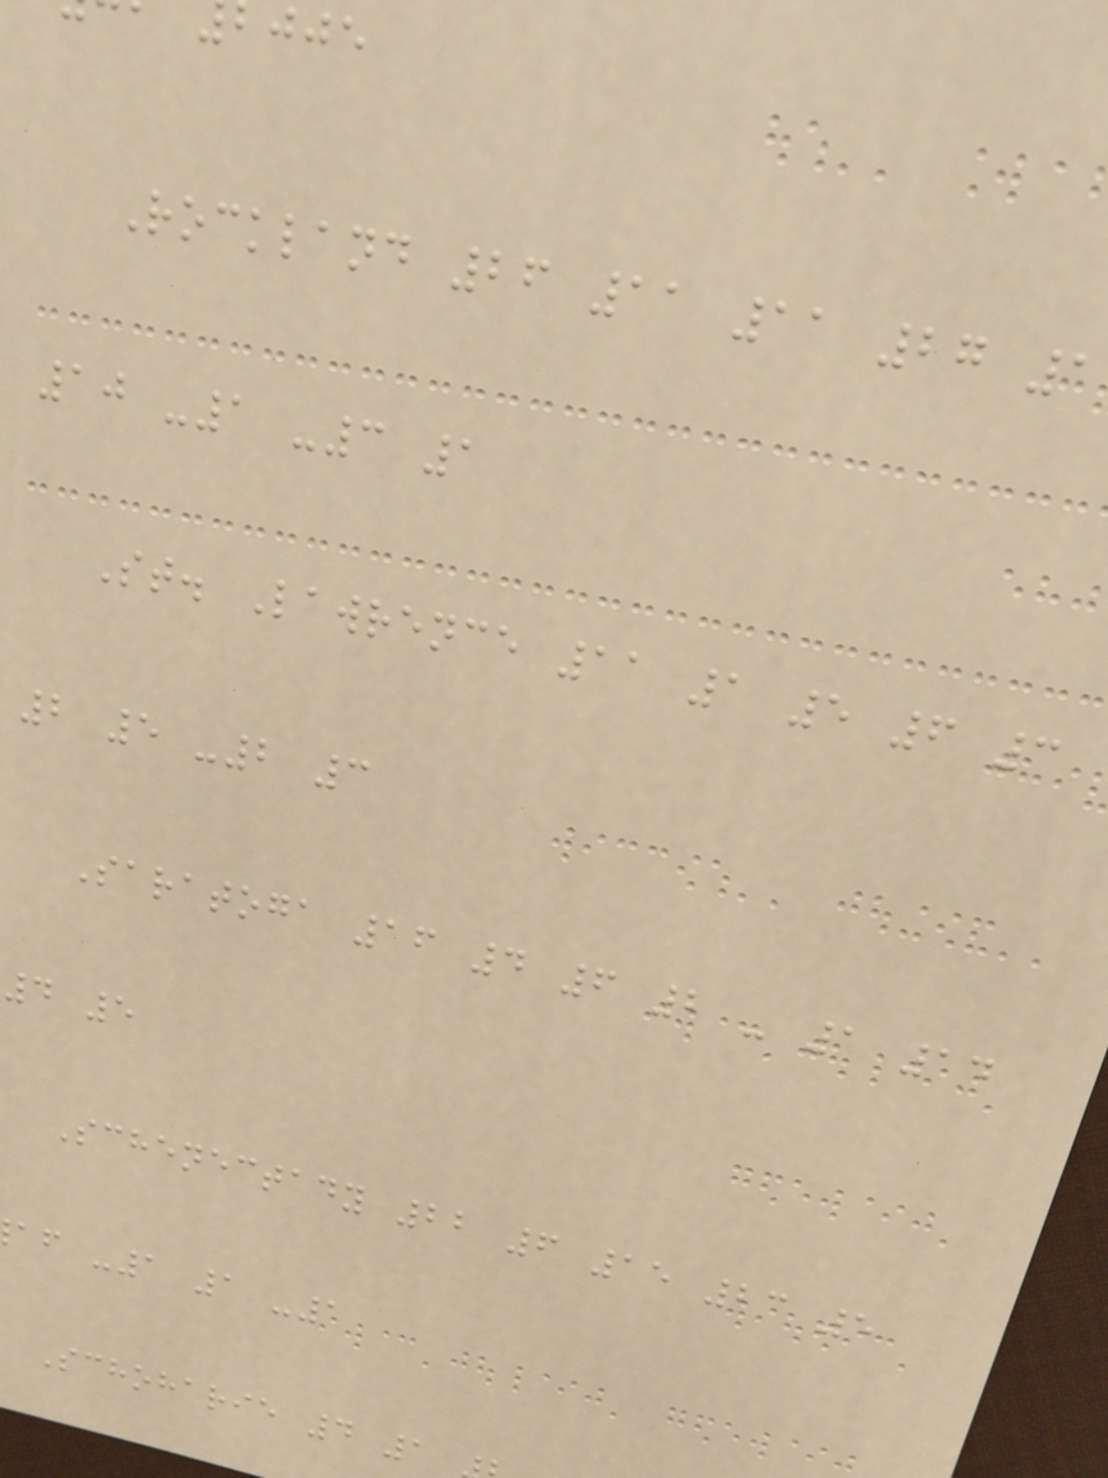Rockland 26 11 11 27 1
10 -1 -3 1
St. Lawrence 11 1 5 6 3
2 5 -2 3
Saratoga 16 4 6 2 - 1 14
4 5
Schenectady 22 6 15 23 5
af -1 1 -1
Schoharie 4 1
